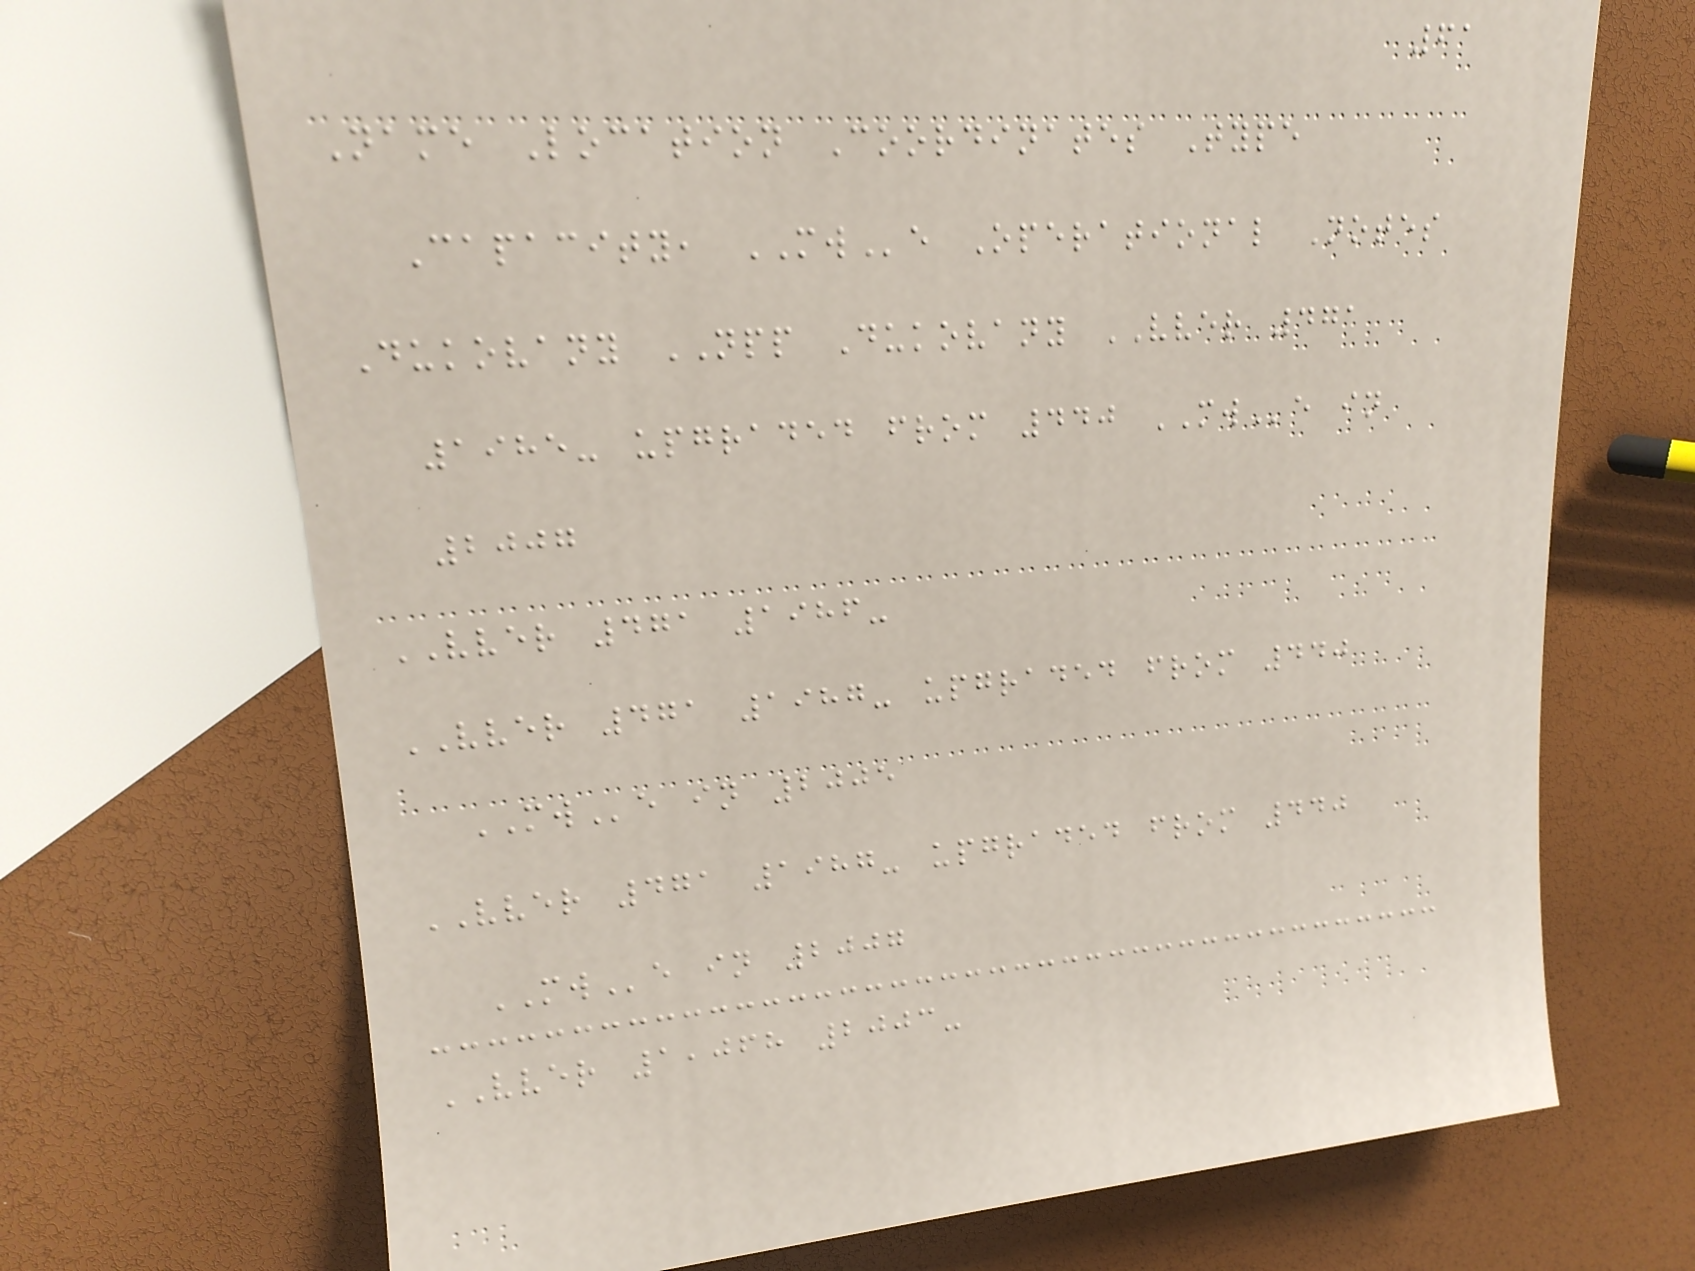61
Name Location Coordinates Type
Capacity, MWe Operational Notes
Dukovany NPP Dukovany VVER 471
1985- upgraded from 440 MWe in
2007
VVER 471 1986-
VVER 471 1987- upgraded from 440
MWe in 2005
VVER 471 1987- upgraded from 440
MWe in 2007
VVER 1,068 2003-
